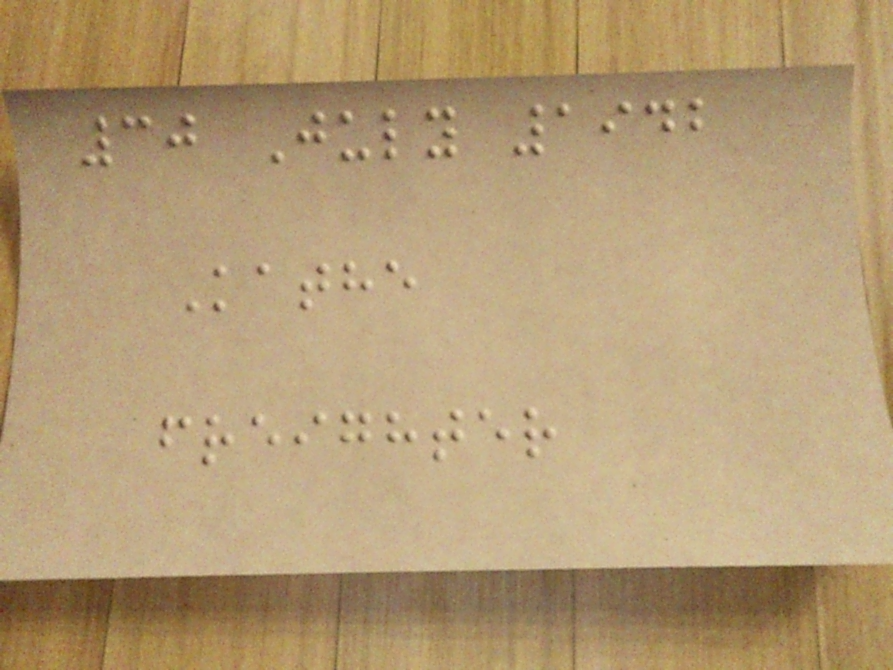30 July 1942
Kathe
freighter
